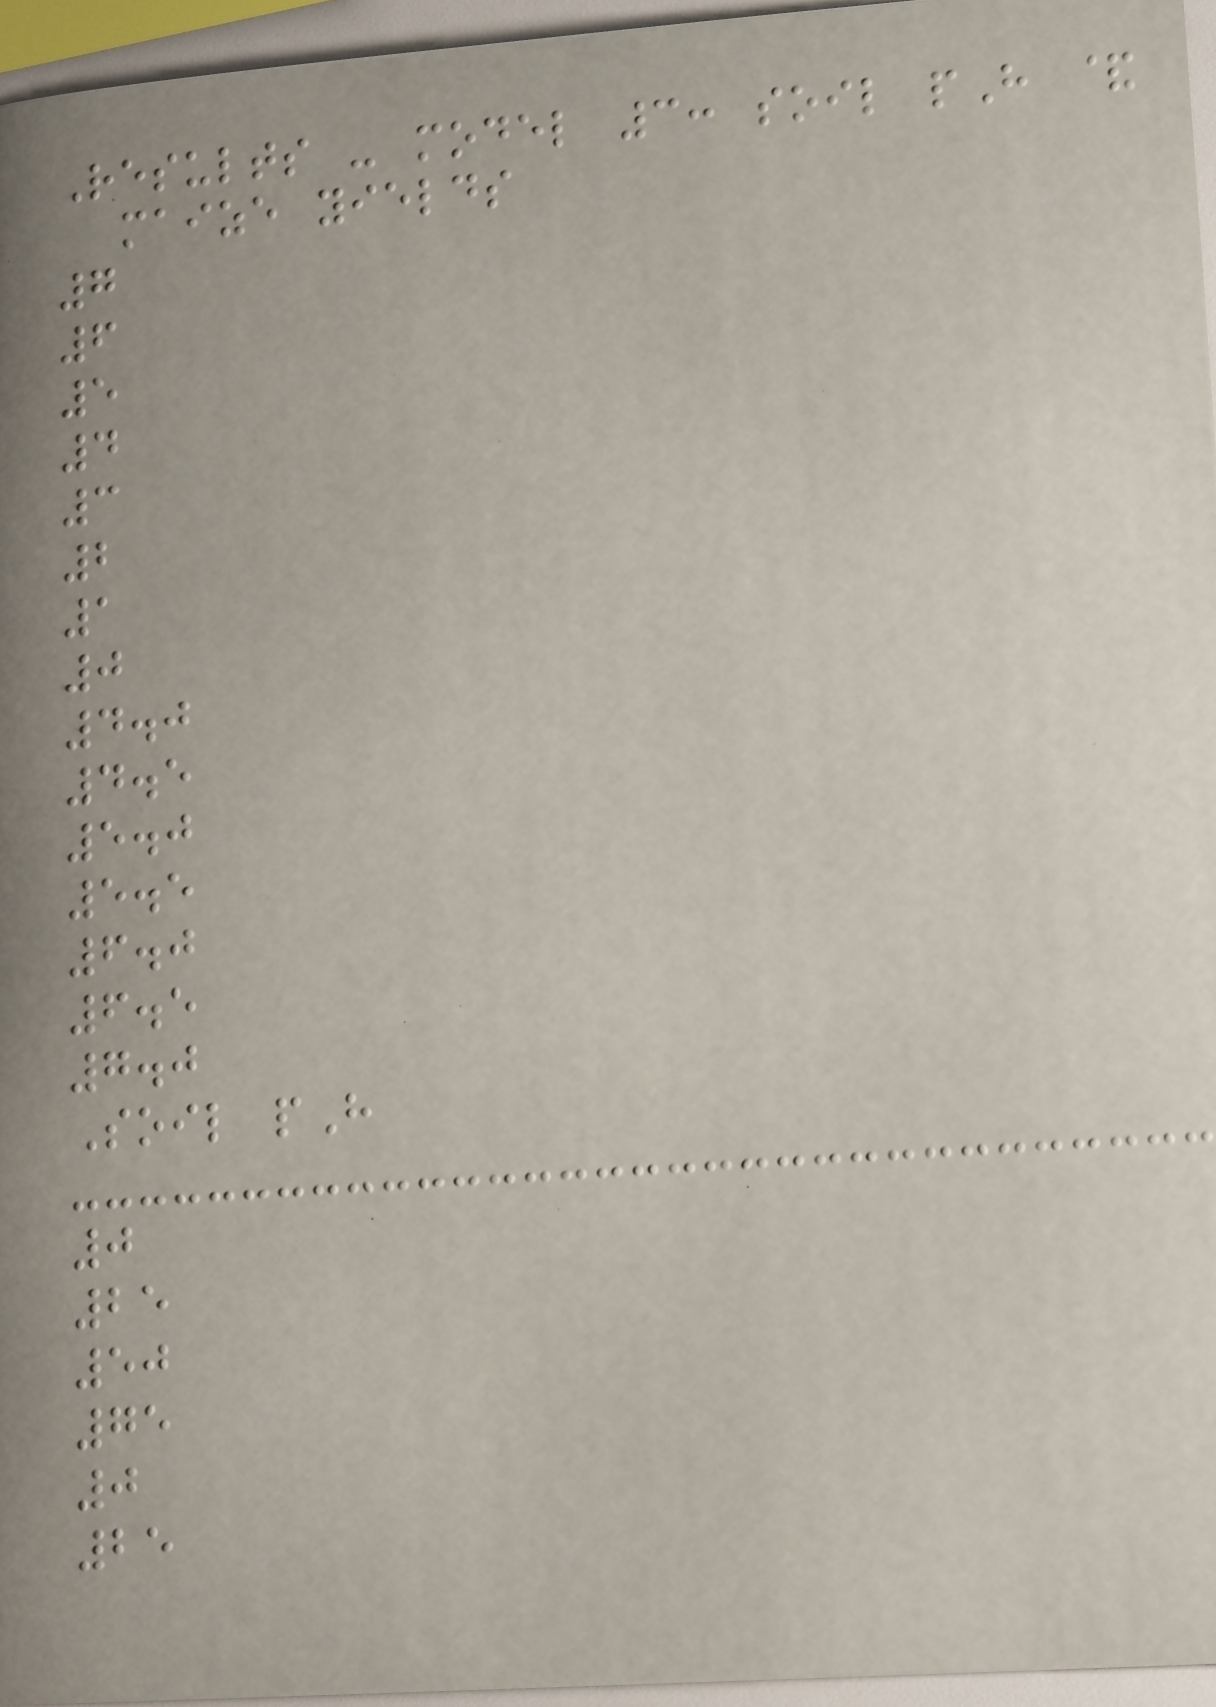Results - model 3: soil pH &
maize yields
7
6
5
4
3
2
1
0
4.0
4.5
5.0
5.5
6.0
6.5
7.0
Soil pH
0
25
50
75
0
25
